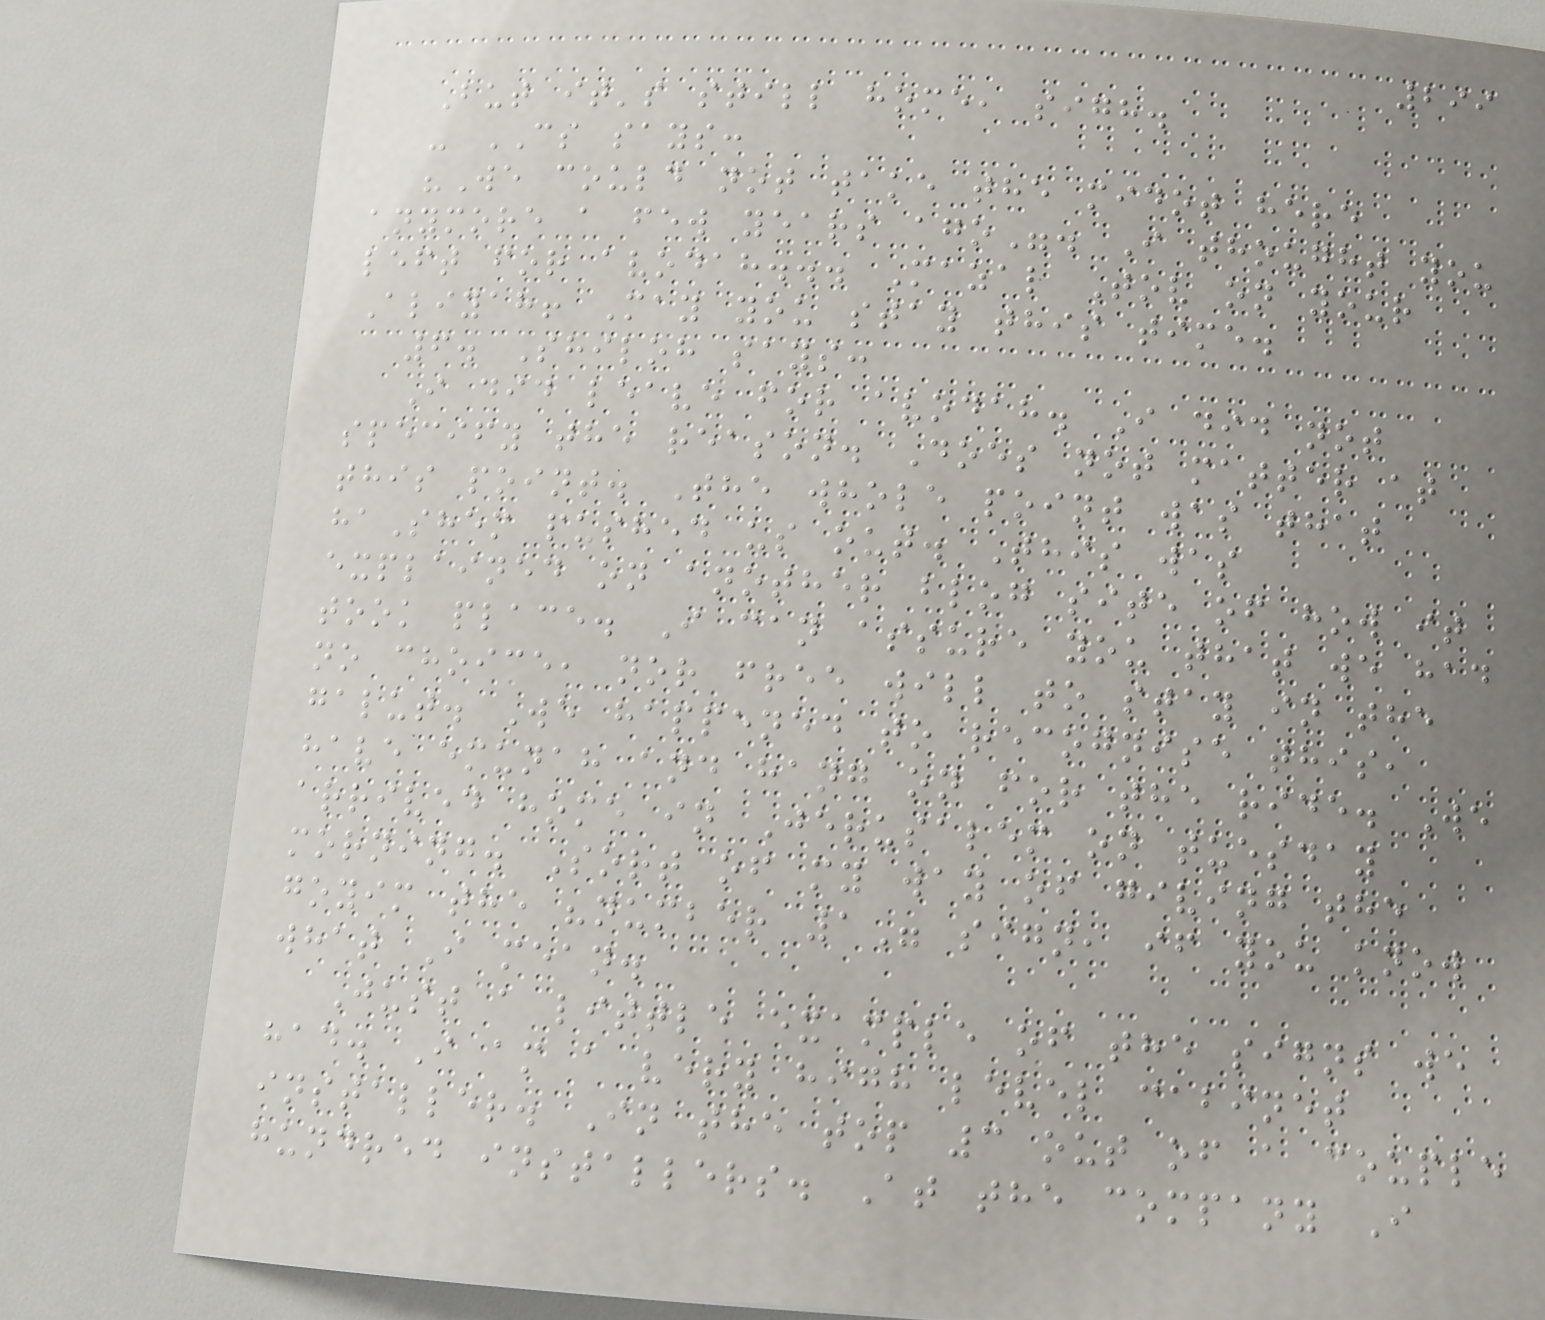299
But it's still home, sigh.
- CS says:
"We could not take the midot here
anymore a few years ago". I thought you
left for avodah... Mazal Tov on your
Aliyah! May you stay this time.
6. Shiloh says:
I did leave for avodah. I did not
specify the reason. Does not matter at
this point. The whole point was that
haShem pushed us out. This was
explained on another blog site of how it
took place. I can assure you that we had
no choice, nor free will to stay in the
galut. We happened to recognise this,
have emunah and hang on for the ride. We
arrived home in Jerusalem on tuesday
morning. Sort of my way of giving the
goyim the "number 1" sign, if you know
what I mean.
Just a little example of the signs we
had. I am a very high level cabinet
installer. In the top 3 out of a couple
hundred installers. At the company I
